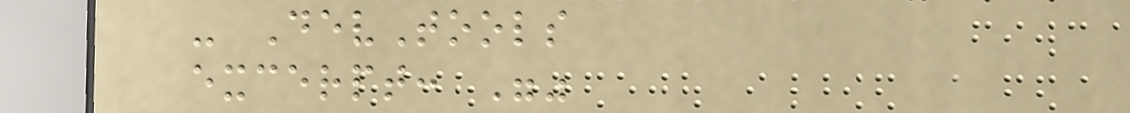- DevTools
excerpt: ""
